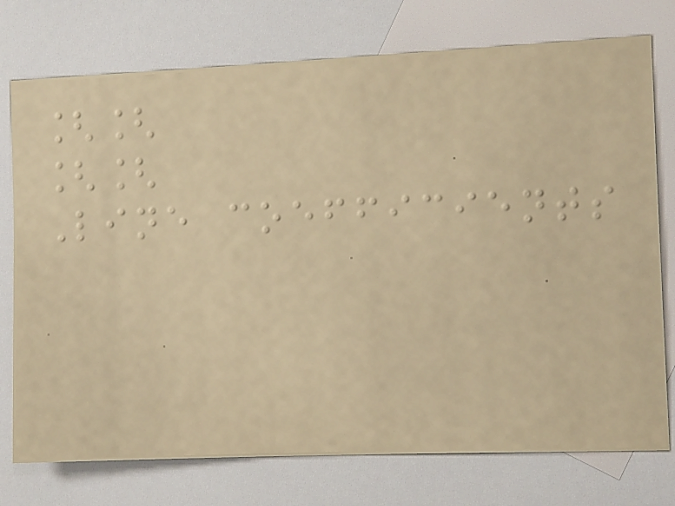[[
[[
Line coefficients
